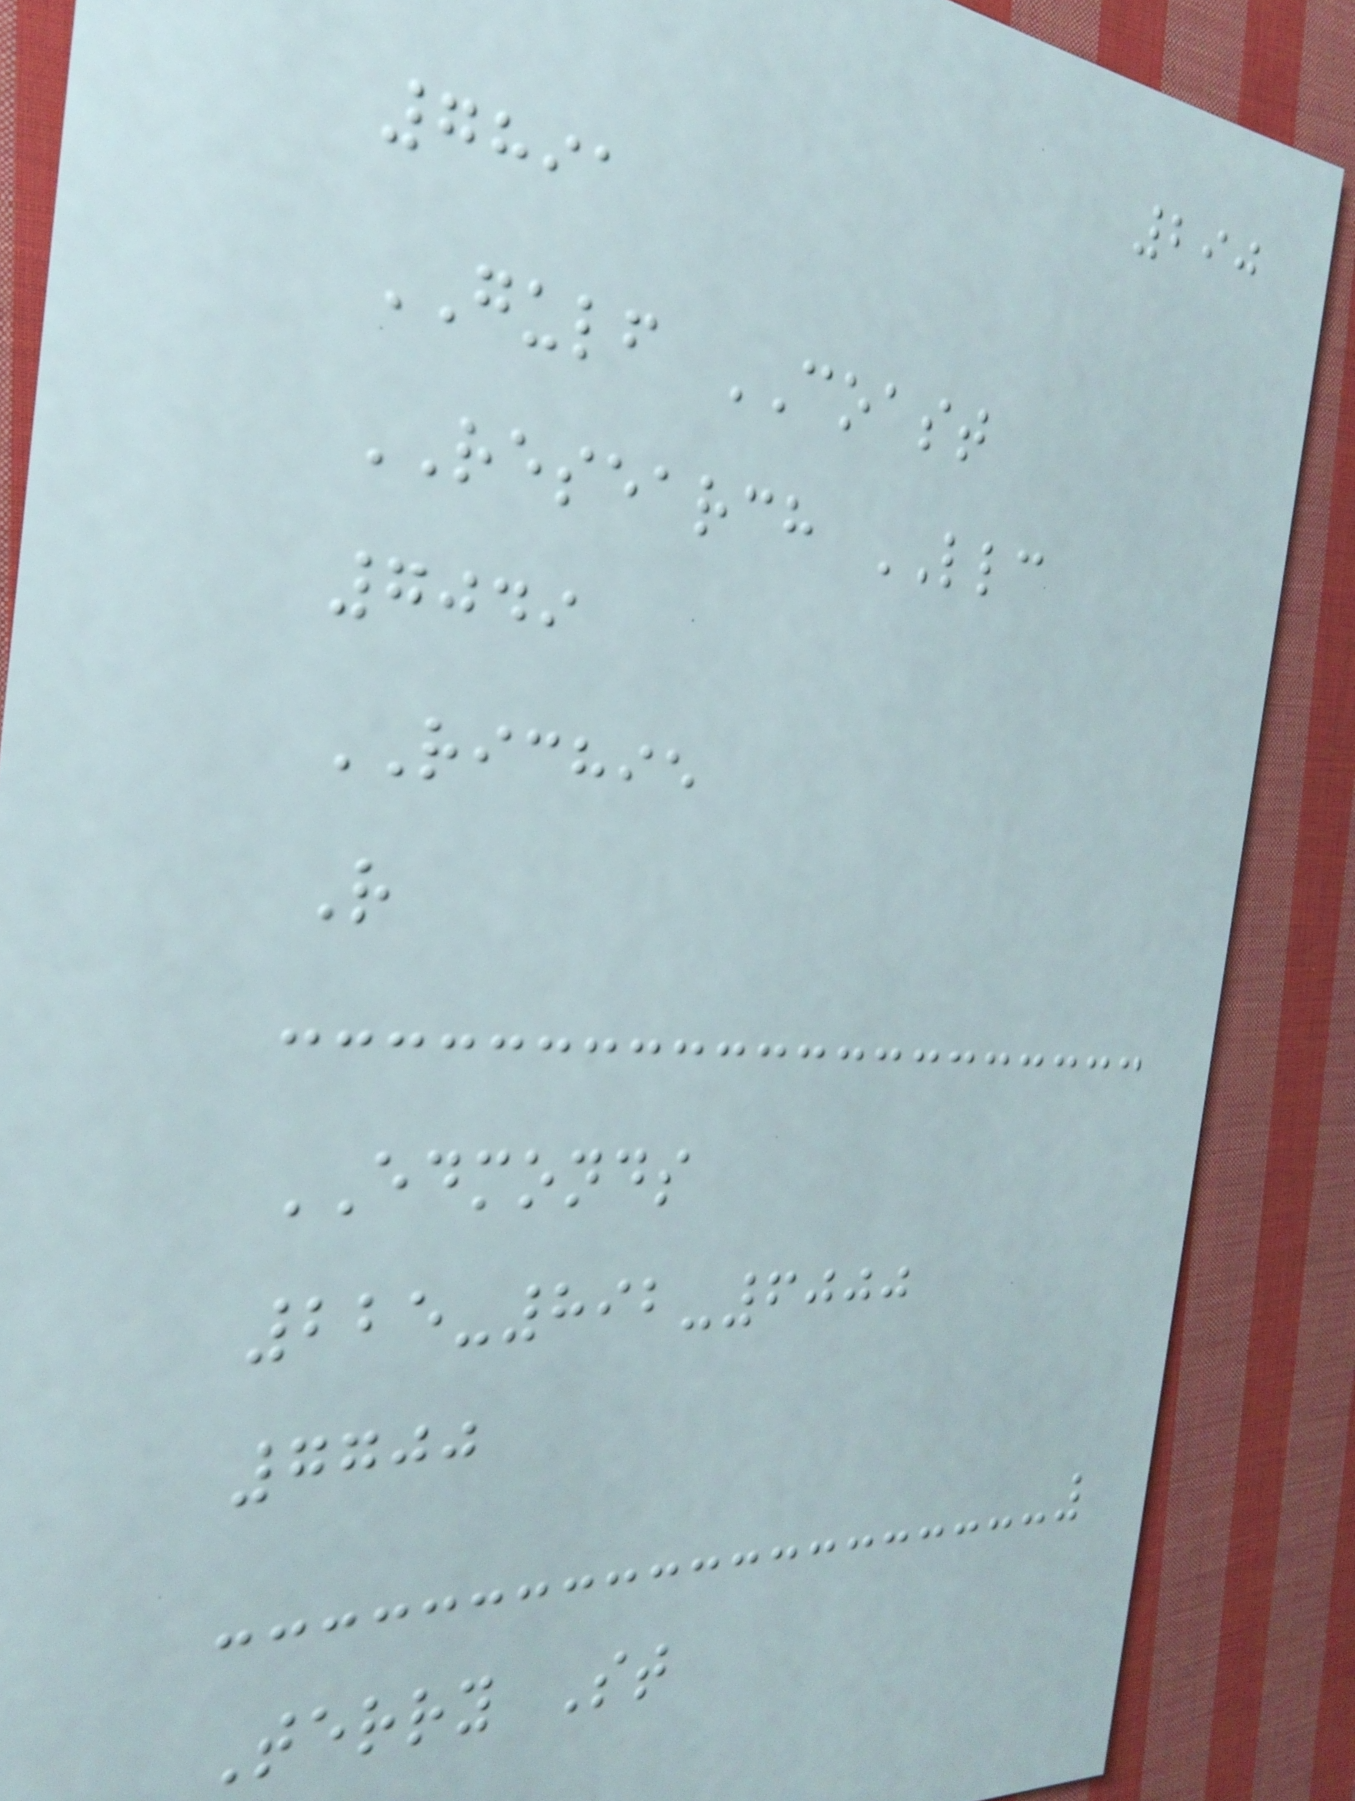290
7891
GULF COAST
RESEARCH LLC
7049
RICHIE
R
EDMONDS
225-892-6000
7700
Terry St
